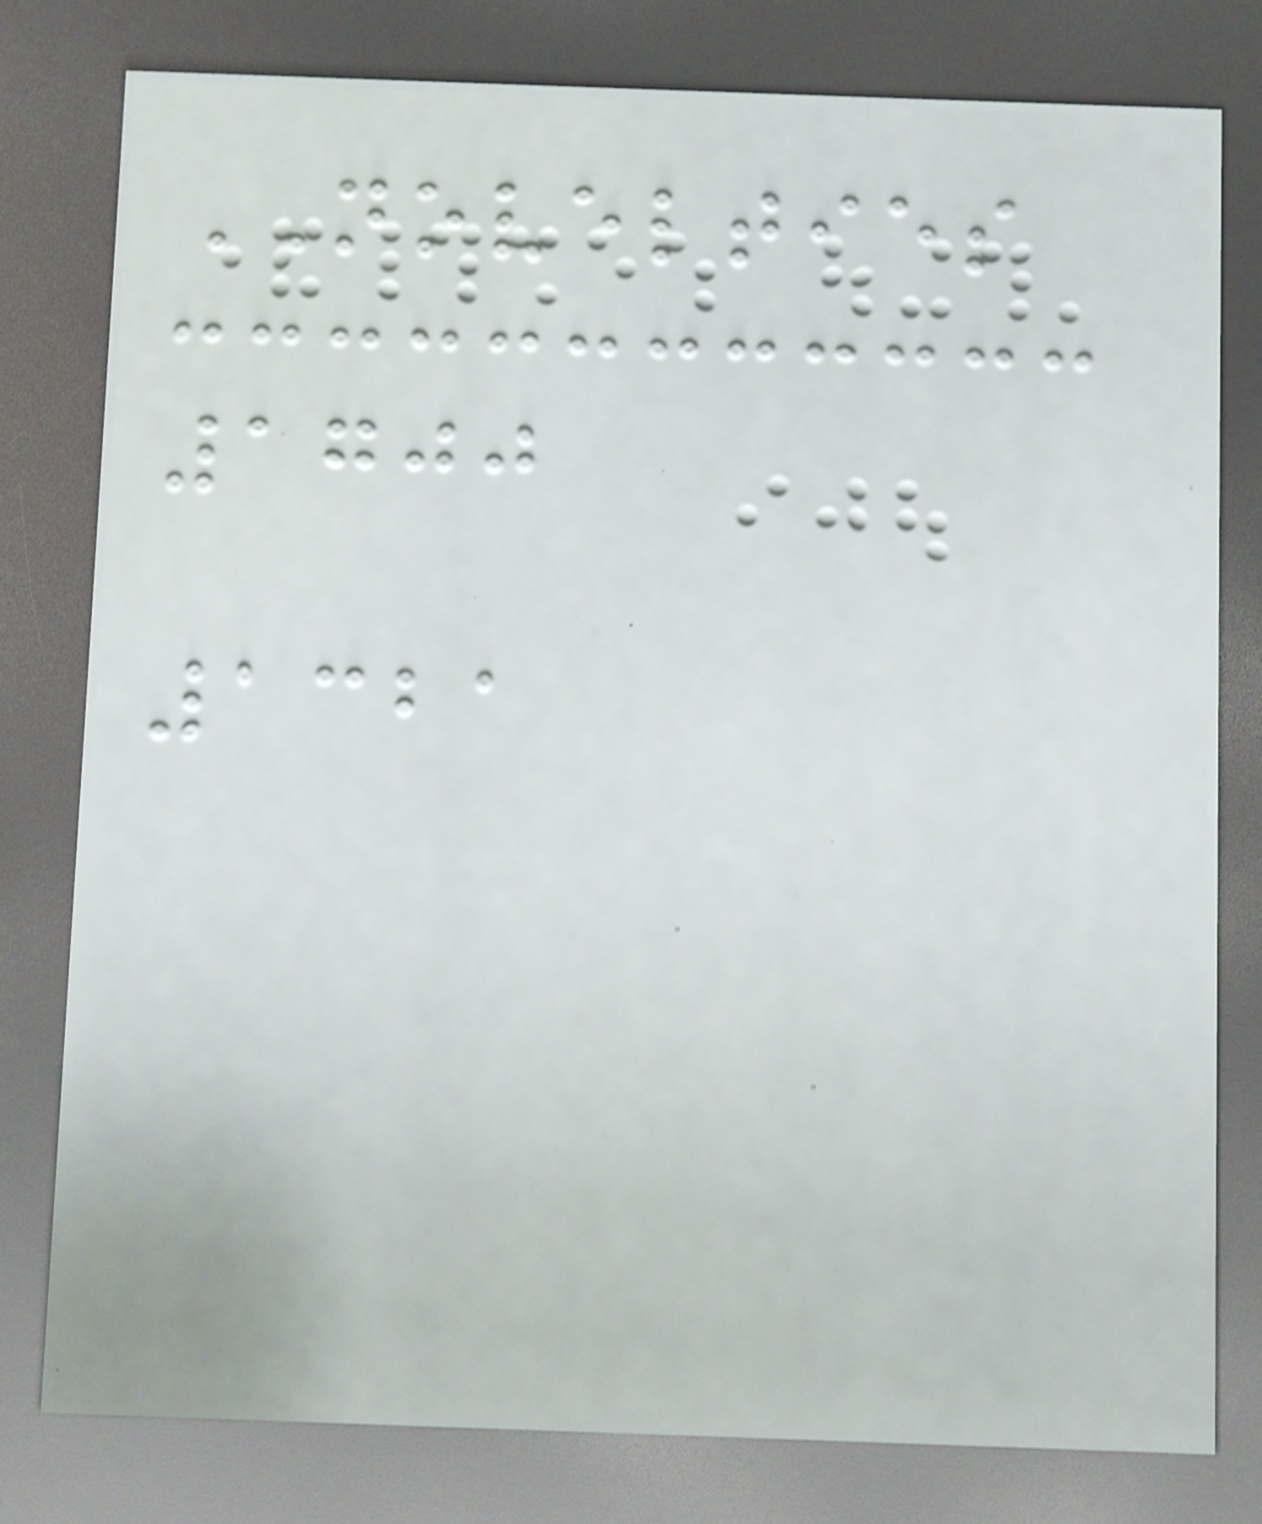NOVELTIES
1700
1321
